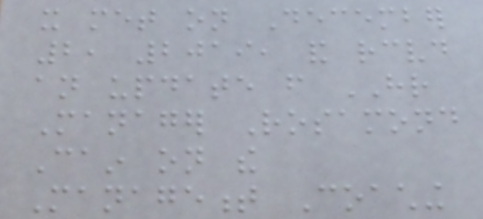it met on December
2, 2019, and received
an update from HR
Manager Rosamond
Cain on the
Management Coaching
